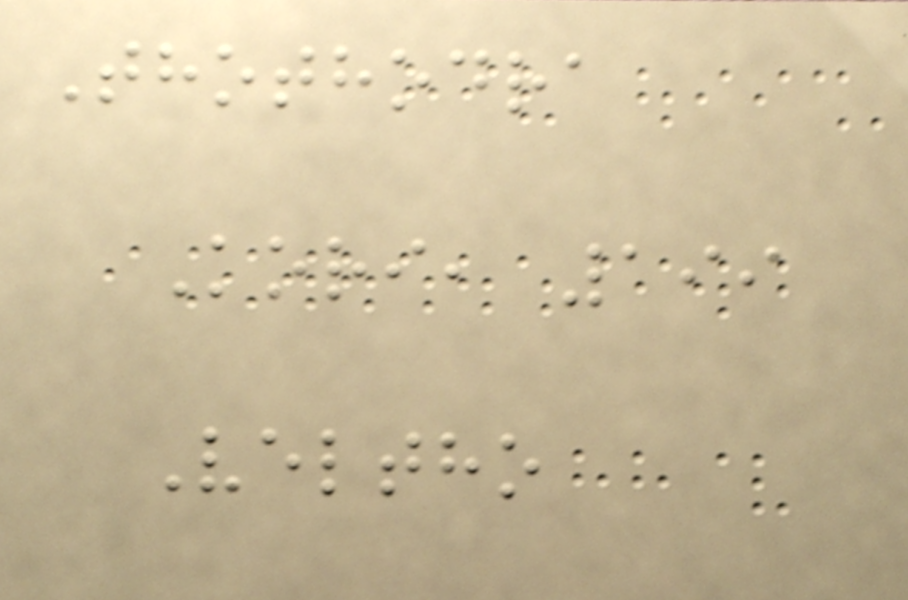Thothodra
Kori, 199
Veltho
